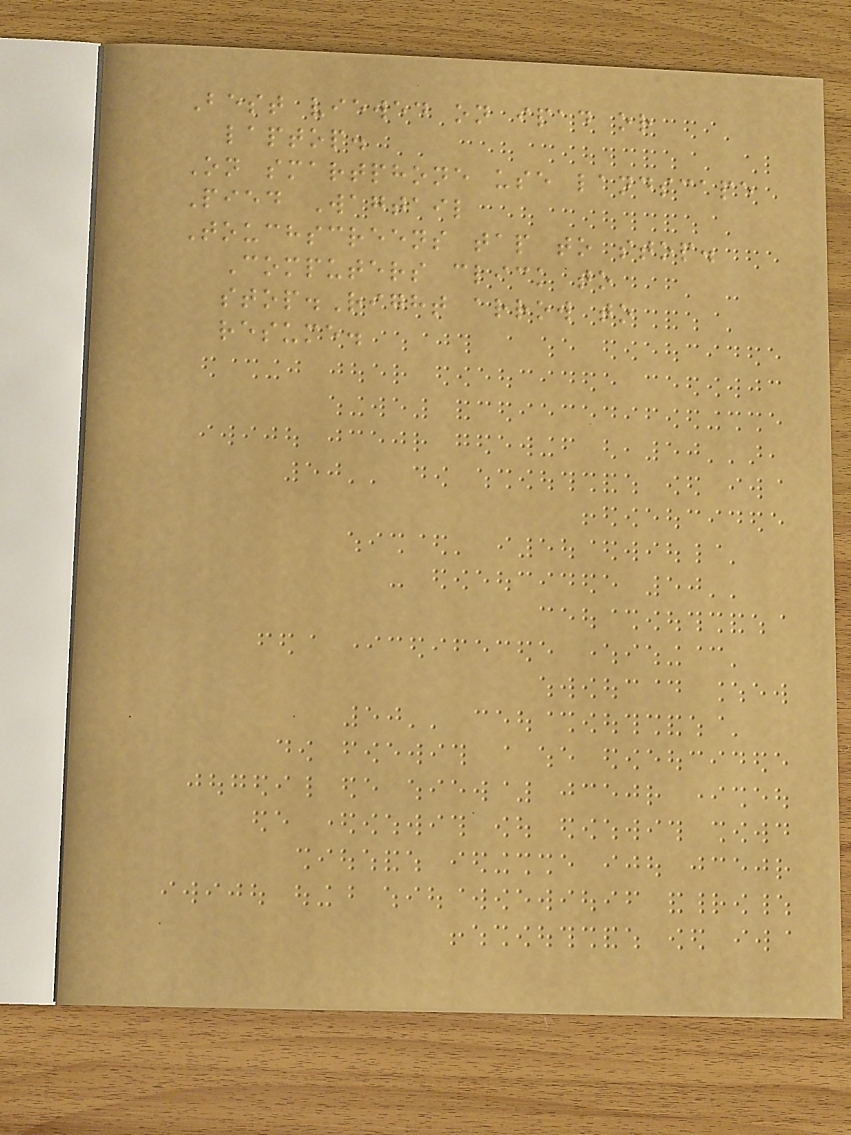Best viewed on ipad or
laptop.
On smartphone use landscape
Pied Wagtail
Touchscreens tap to stop.
Computers click to
stop.Right arrow to
resume.
